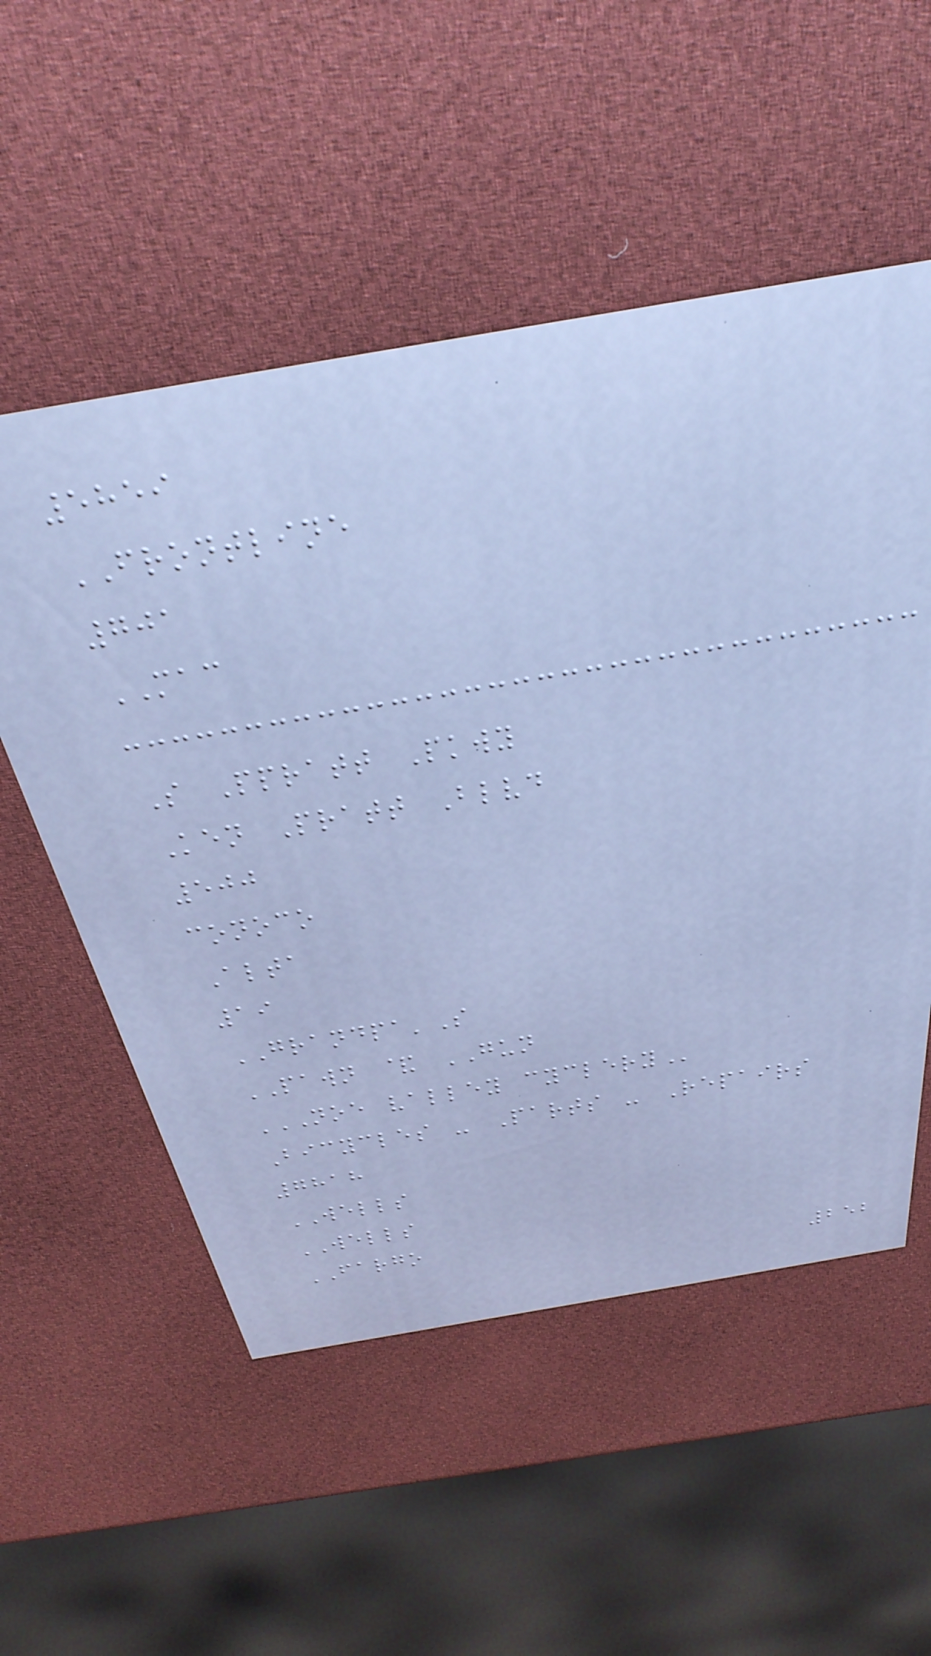5859
FRONTLINE
701
MAC
S Ppratt Pkwy
Ken Pratt Blvd
500
conoco
Alta
19
GRANDPA'S
PAWN & GUN
NOE VALLEY CYCLERY
Bicycles - Parts - Repairs
7818
WELLS
WELLS
FARGO
252
